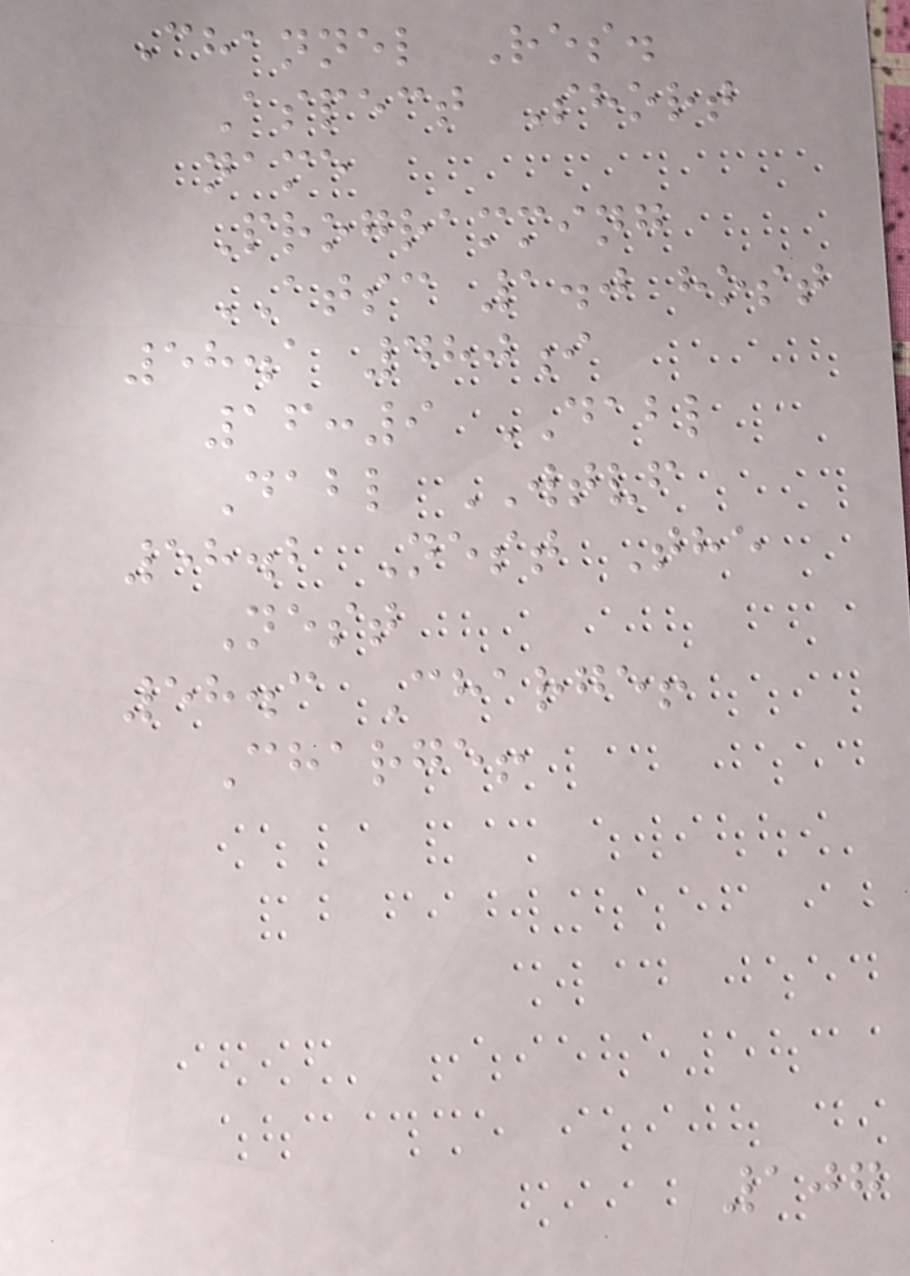Channel Res.
Aspect Short
name
Programming
ATSC 1.0 host
58.1 480i
16:9 DABL
Dabl WTVF
58.2 Nest The
Nest
58.3 Charge!
Charge!
107
